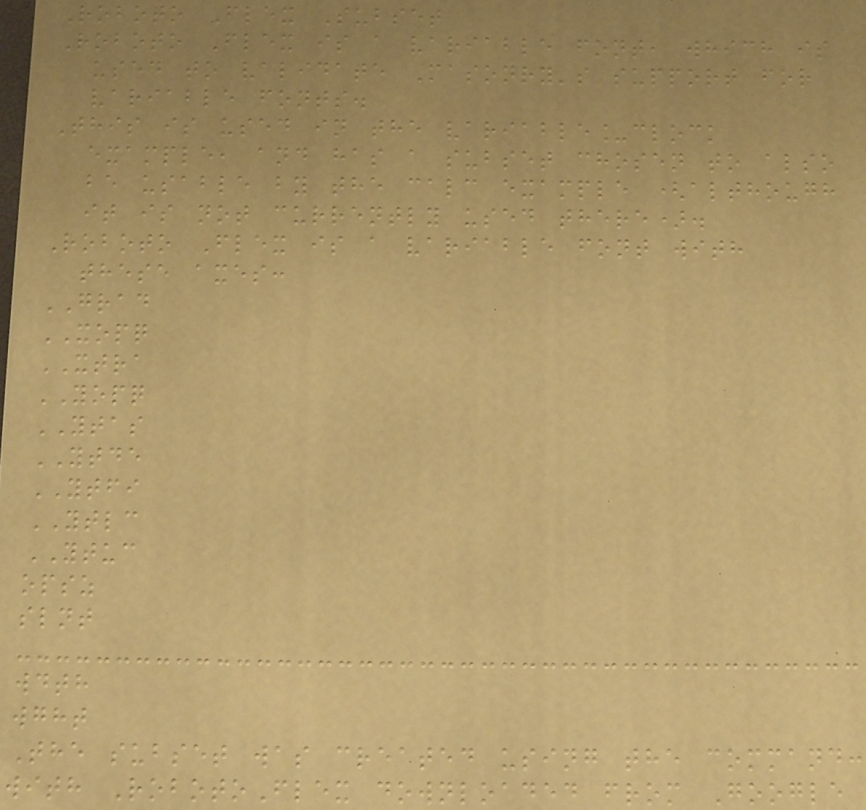Roboto Flex Subset
Roboto Flex is a variable font, which is
used to validate Masonry's support for
variable fonts.
This is used in the variable_clock
example, and has a subset chosen to also
be usable by the calc example (although
it is not currently used there).
Roboto Flex is a variable font with
these axes:
GRAD
XOPQ
XTRA
YOPQ
YTAS
YTDE
YTFI
YTLC
YTUC
opsz
slnt
wdth
wght
The subset was created using the command:
with RobotoFlex downloaded from Google
